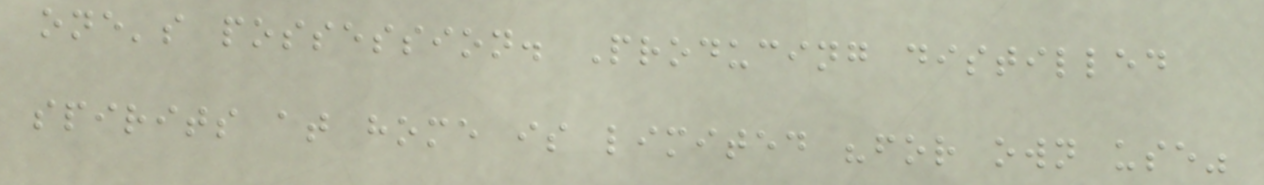one's possession. Producing distilled
spirits at home is limited "for own use"
